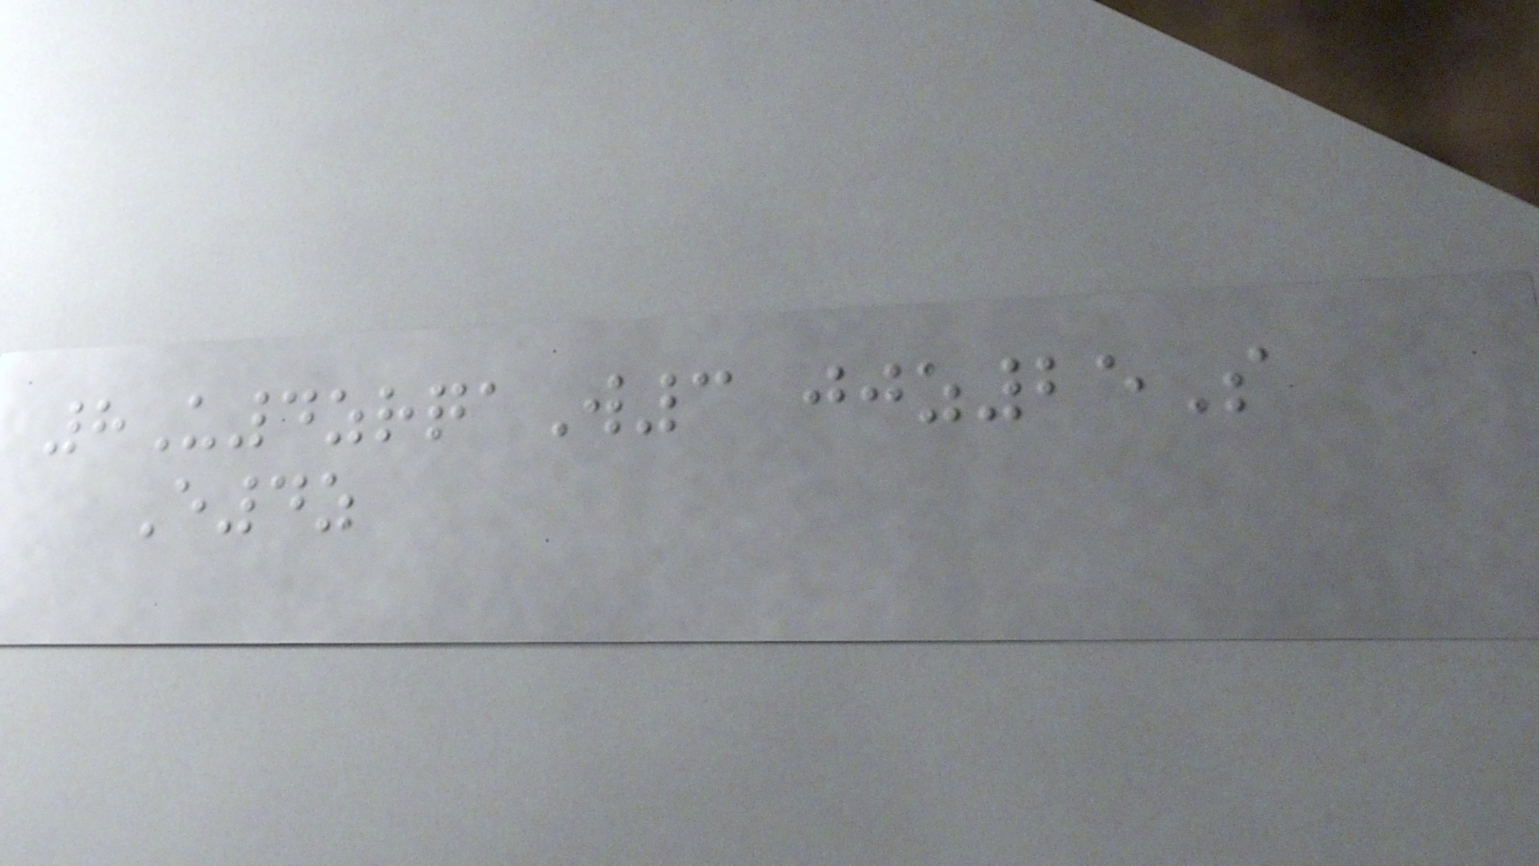8U4zrqaW3 jjz25S
E4z
